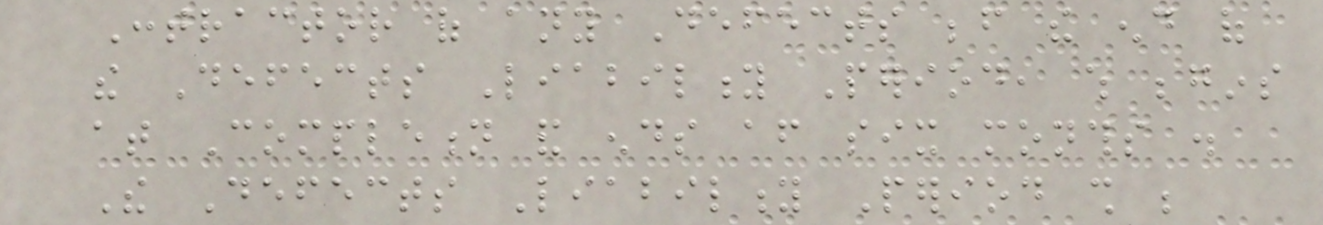Contractor of any Defects before the end of
the Defects Liability Period, which begins
at Completion and ends after six months .
The Defects Liability Period shall be
